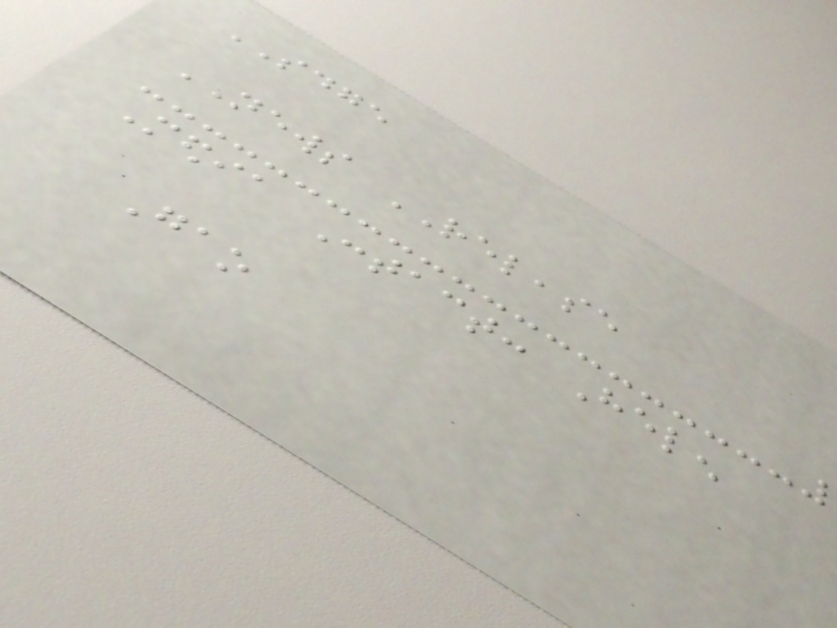SDGE
NEWS RELEASE
Media Contact: Helen
Gao
